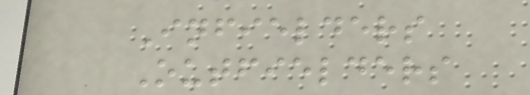Infielders
Outfielders
